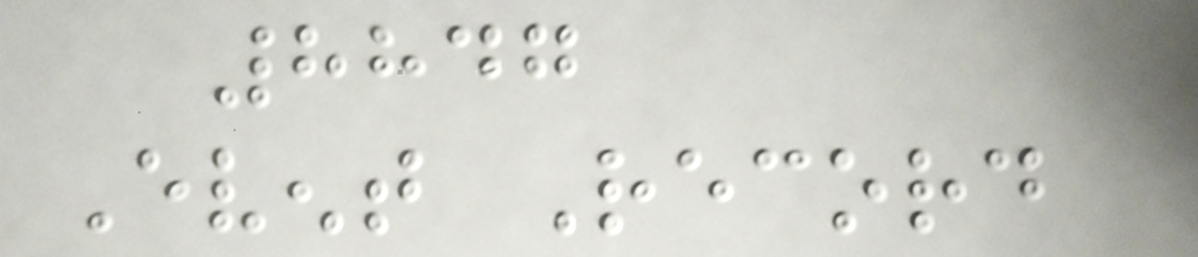8847
Event Record
